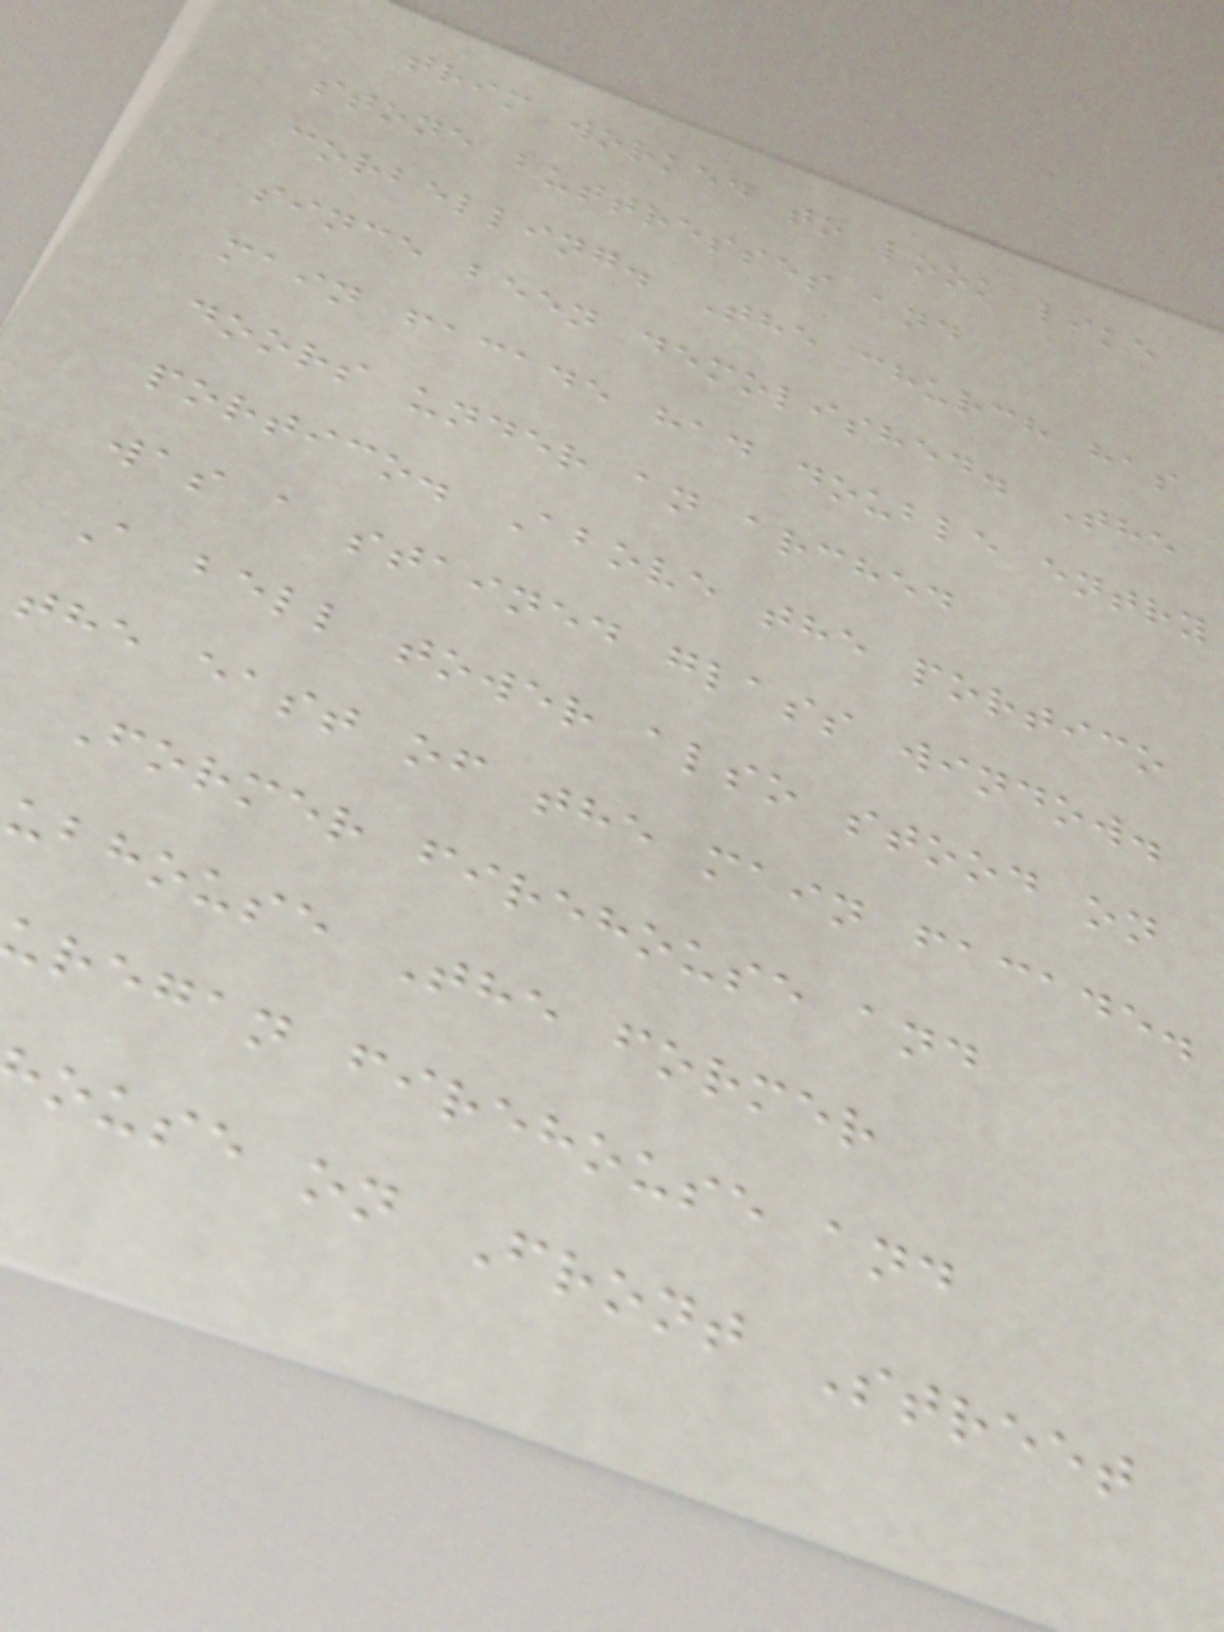trim worked to look like
stone buttresses and
corbelling. The church has
since been demolished. The
main facade had double entry
doors under an arched
portico. Above the portico
was a stained glass window.
A bell tower also stood on
the east of the main facade.
Former firehouse and
ubhouse The former
regan firehouse and
ouse on Front Street
